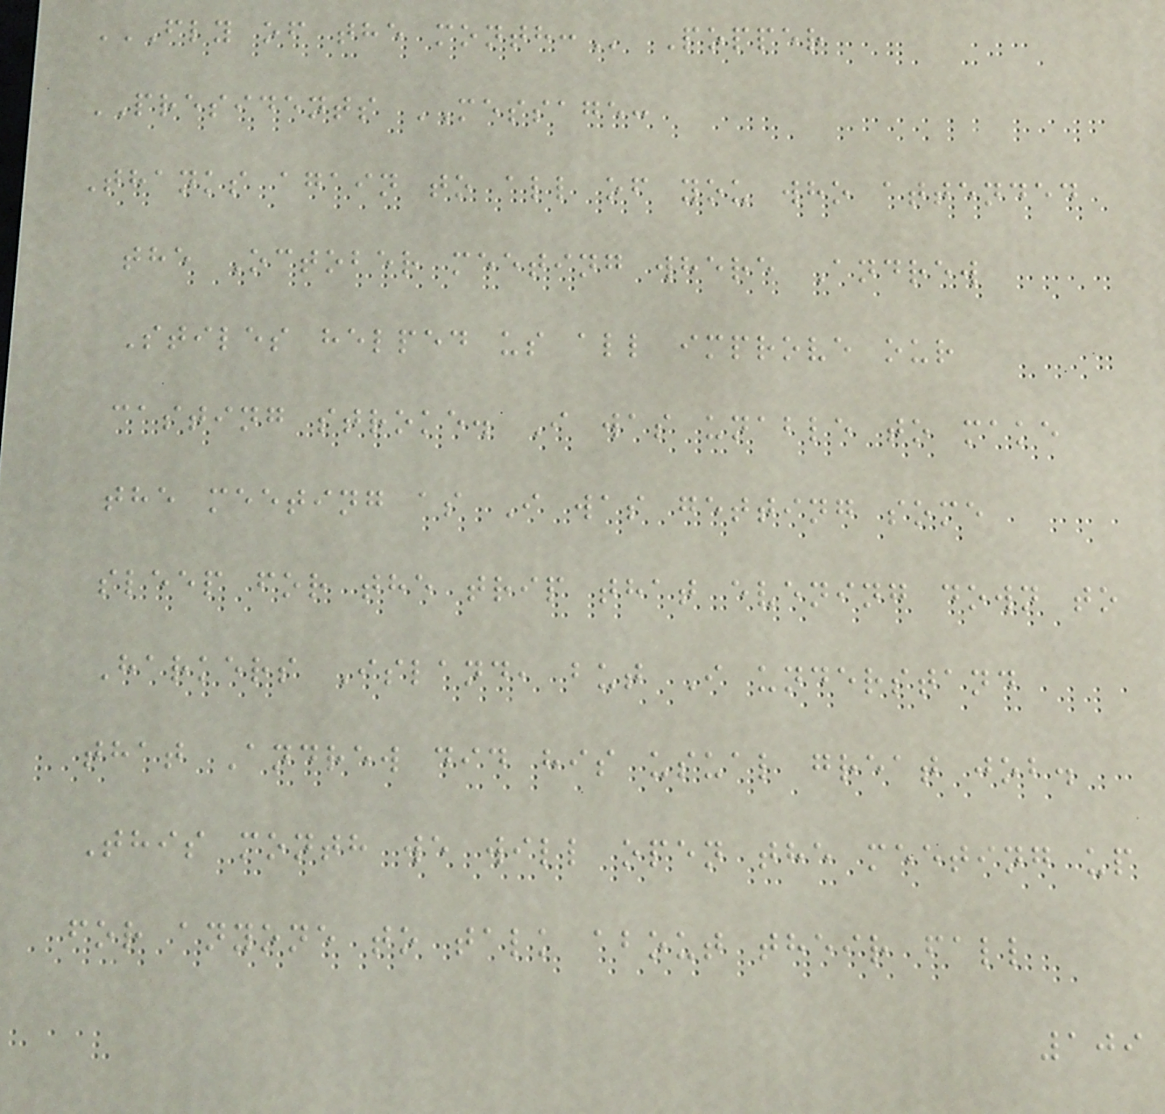FLY OF THE MONTH: Popper
PRESIDENTS MESSAGE:
Thanks again to all of you who attended
the October meeting where Andrew
Stiles helped us all improve our
casting stroke. I was unable to make
the meeting as I was getting some
sleep for the trip that evening down to
Harkers Island, but I understand
that Andrew did his usual great job.
This month we will open the meeting up
for anyone to talk about their fall
109
